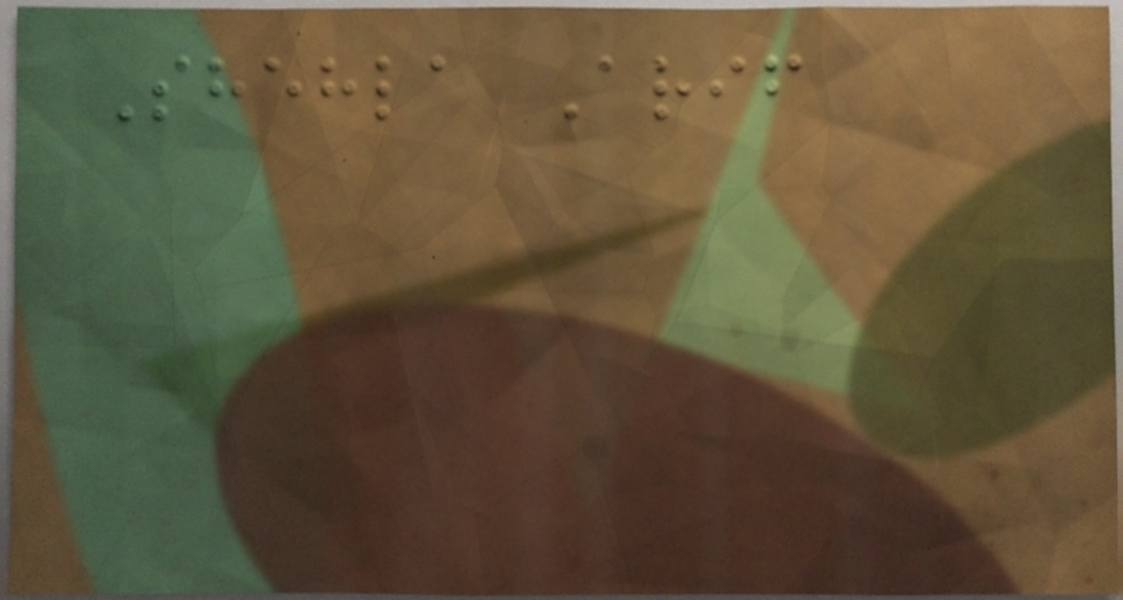Shehla Arif
